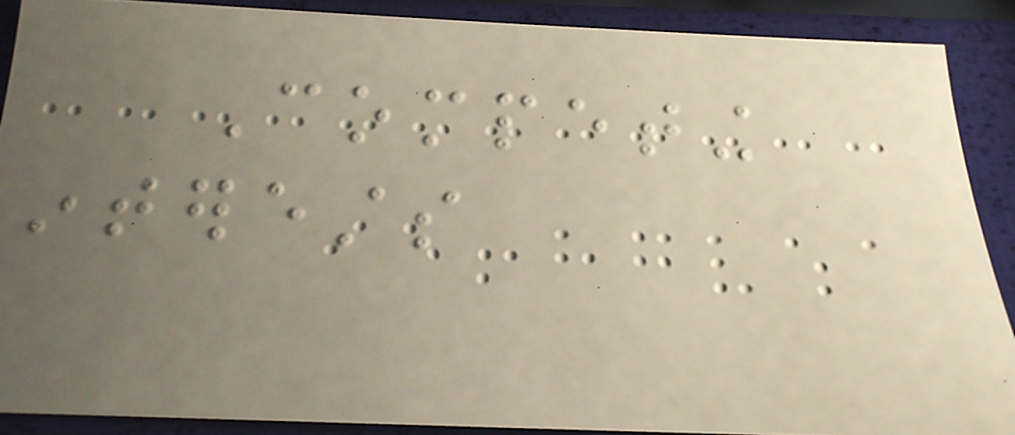Competing
interests
